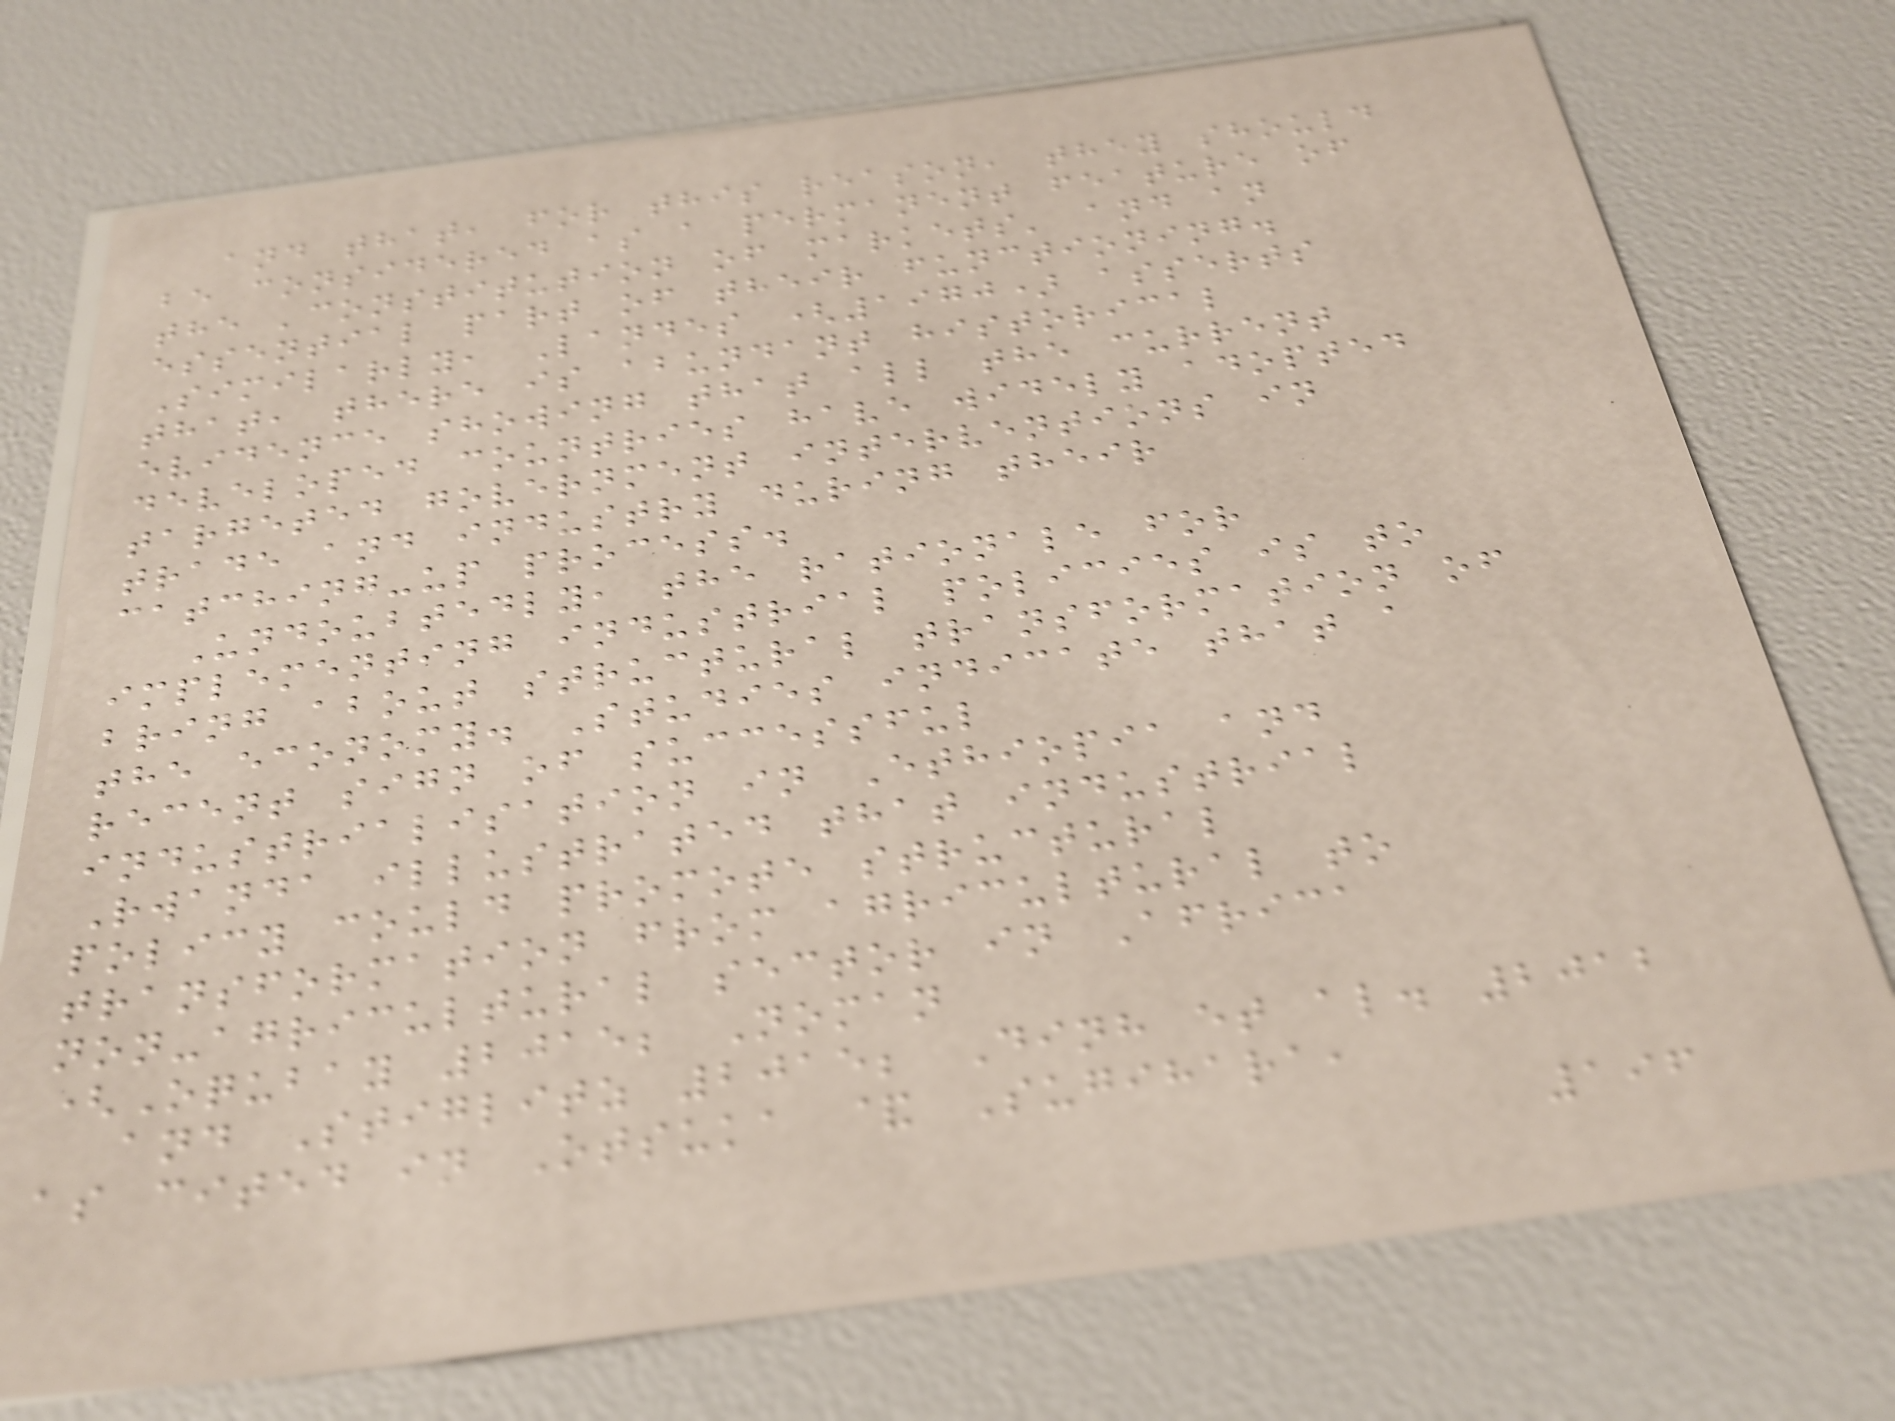and that, for this reason, they should
be considered as a permanent feature of
the 'constitution of markets' and an
essential part of their functioning.
Similarly, Landes (1970) asserts
that, there is abundant historical
evidence showing that all the current
developed countries have widely adopted
targeted government interventions in
trade and industry during their
catching-up process.
Undoubtedly, the rationale for
implementing industrial policies is to
bring about structural transformation of
the economy. Studies indicate that a
recent sign of successful
industrialisation in Ethiopia and
Rwanda illustrated that industrial
policy could promote structural
transformation from agricultural to
non-agricultural sector in Africa
(Oqubay 2015; Noman
and Stiglitz 2015; Dinh et al. 2012
as cited in Otsuka & Sugihara,
196
